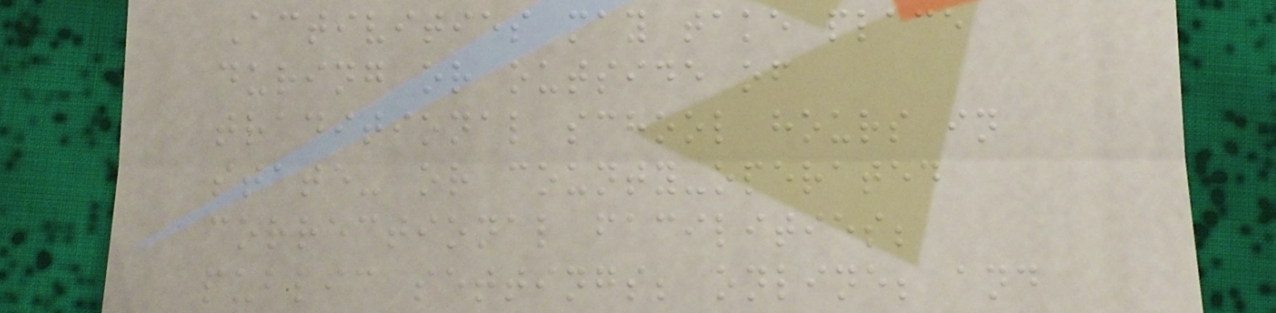Activities may take place
during or outside of
traditional school hours in
state- or county-operated
correctional facilities;
public settings; online; and
